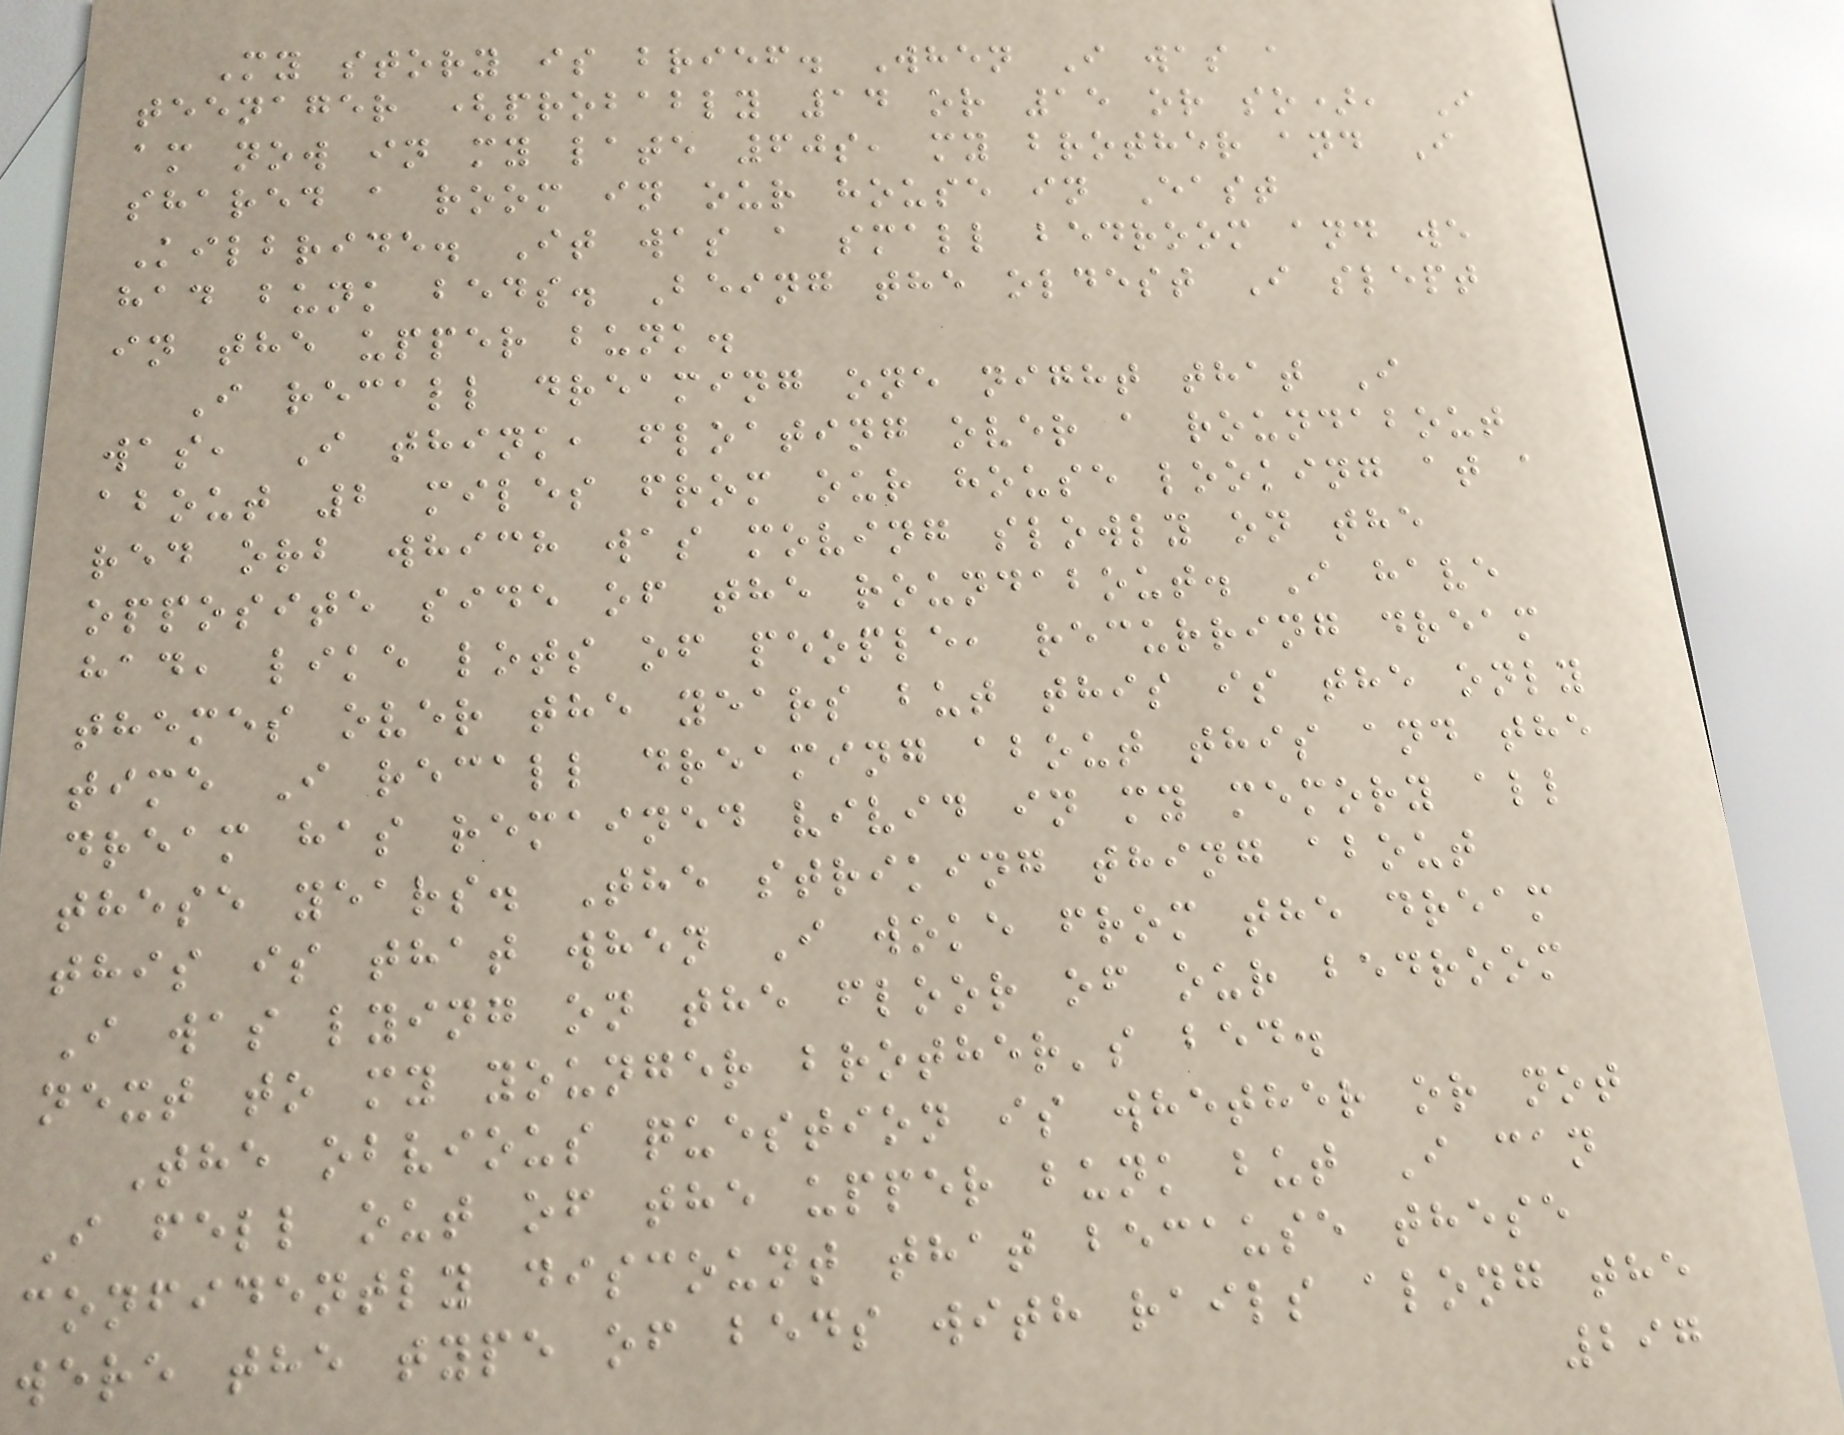My story is brief. When I was a
teenager (probably 14 or 15 or so), I
am now in my late 60s, my brother and I
shared a room in our house in East
Kilbride. It was a small bedroom and we
had bunk beds. Being the oldest I slept
in the upper bunk.
I recall dreaming one night that I
was, I think, floating over a roundabout
about 2 miles from our house looking at a
red orb which was moving slowly on the
opposite side of the roundabout. I have
had, like lots of people, recurring dream
themes over the years but this is the only
time I recall dreaming about this and the
dream has remained vivid in my memory all
these years. The striking thing about
this is that when I woke from the dream
I was lying on the floor of our bedroom
next to my younger brother's bed.
The obvious question is whether or not
I fell out of the upper bunk but I can
confidently discount that because these
were the type of beds with rails along the
297
